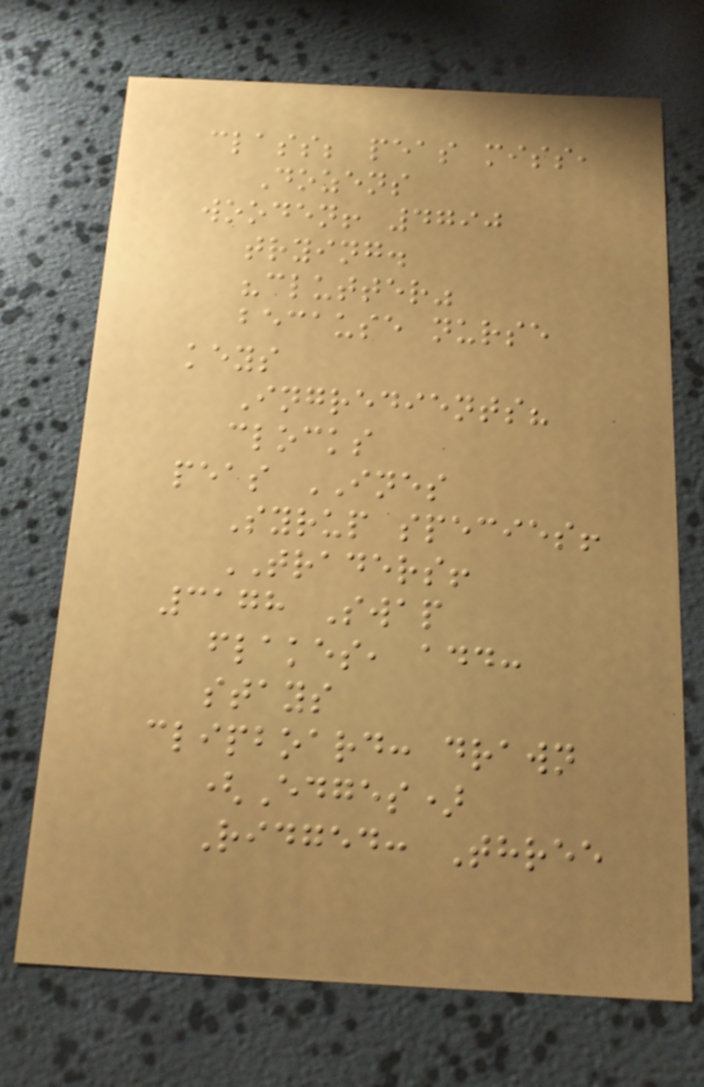class; peas miss,
Dozens
wooden! 4790
trying.
"clutter"
because nurse
keys
Ingredients?
clocks
peas INES
Syrup species!
TRADERS!
3178 Swap
flakes, add:
stays
clipboard: drawn
(Edges)
Ridged: Three
